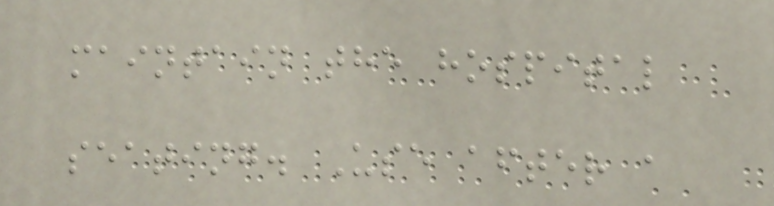maintain the hospital
seating. Use after a
